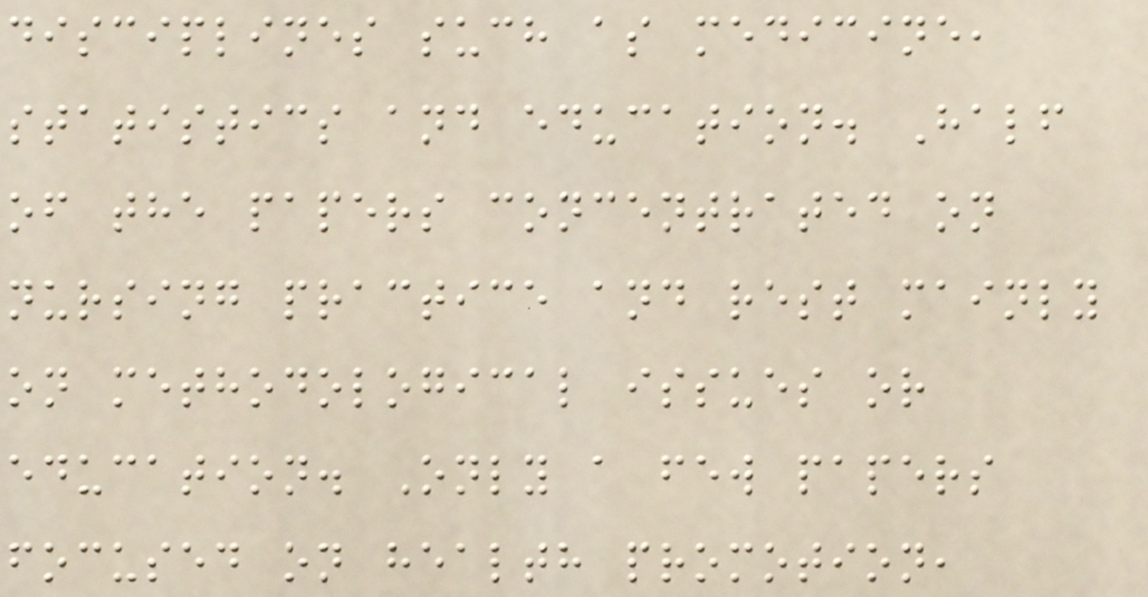disciplines such as medicine,
statistics and education. Half
of the papers concentrated on
nursing practice and rest mainly
on methodological issues or
education. Only a few papers
focused on health promotion,
